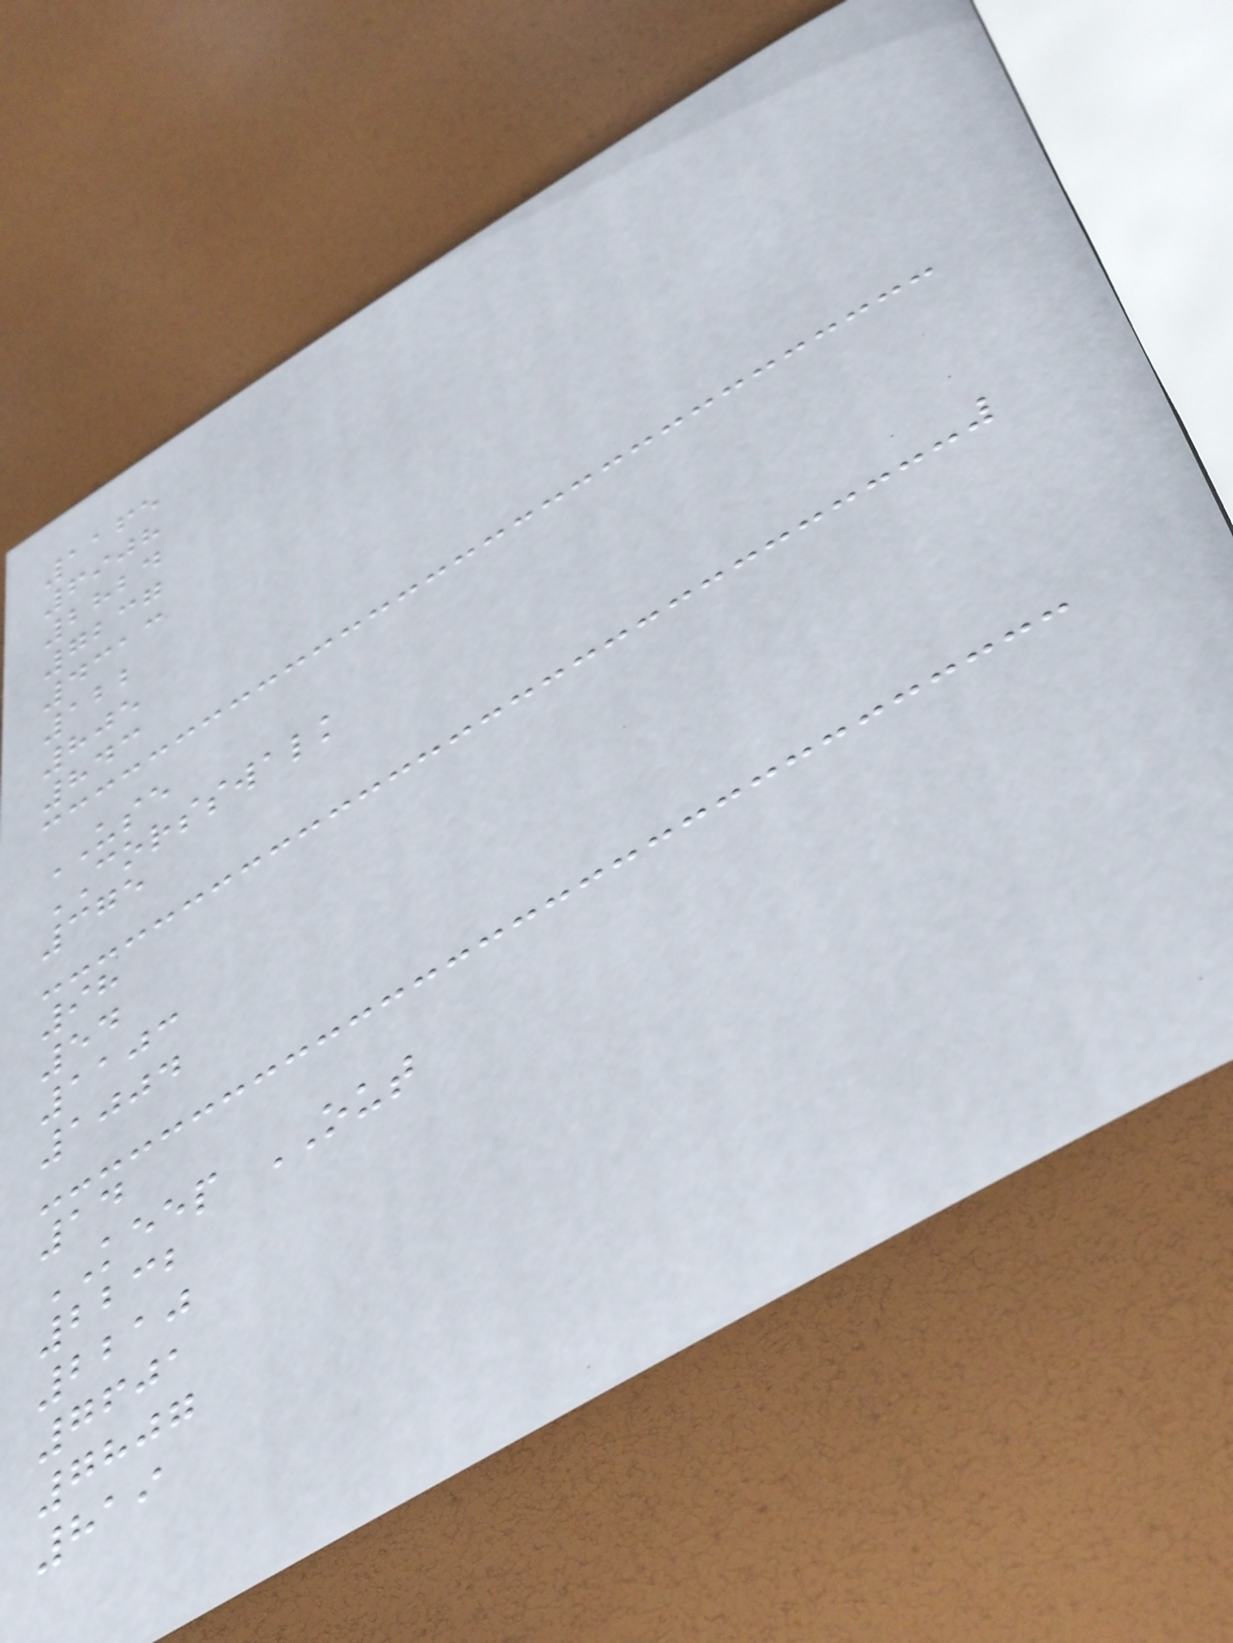1165
6908
2824
7237
4313
122
805
843
USE
CORSSWALK
375
98
54
1103
1004
14
KEEP OUT
2232
2210
7601
7807
819
